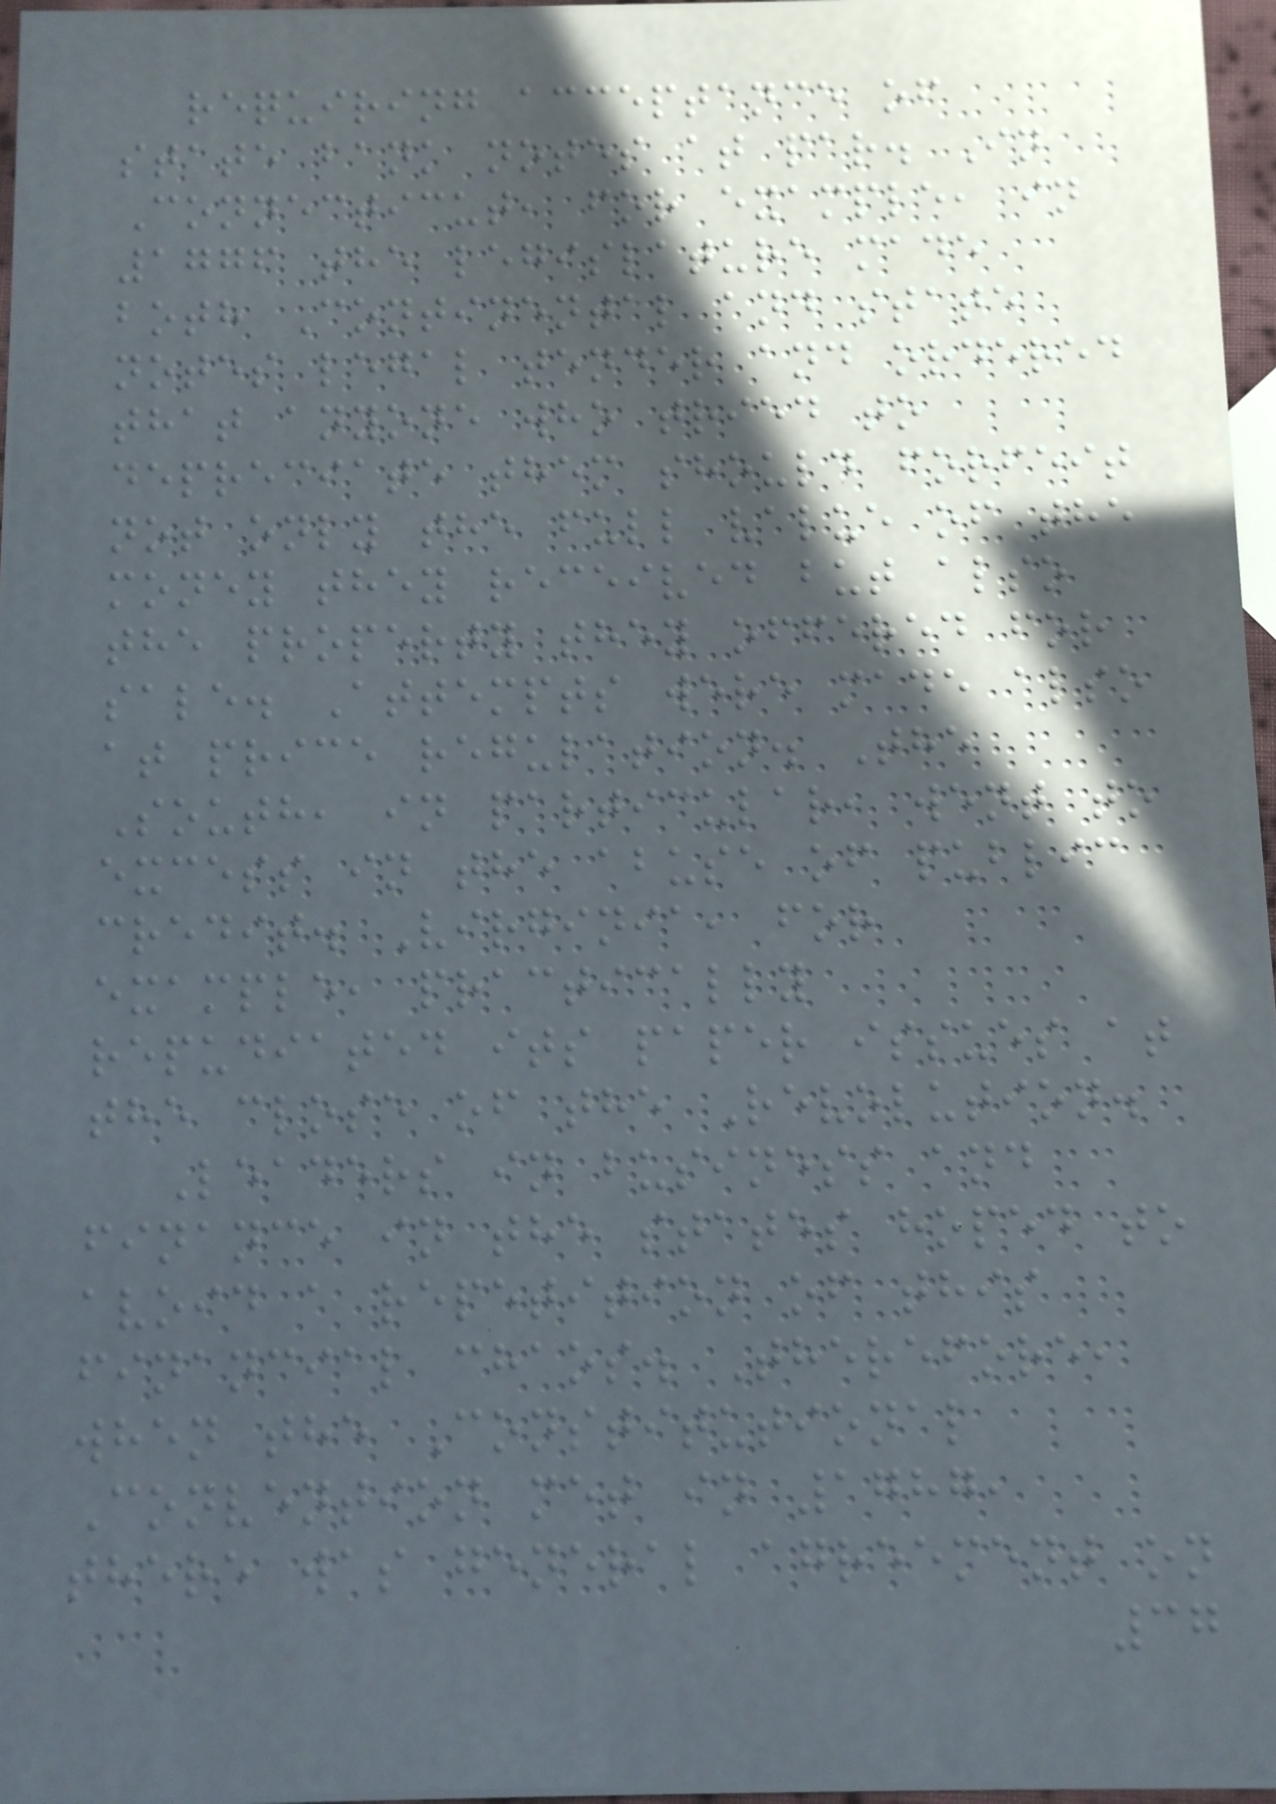requiring acceptance of
state bank notes at par. In
Connecticut, for example, in
1776 the legislature made
both Continental and state
notes legal tender and ordered
that anyone who tried to
depreciate them should forfeit
not only the full value of the
money they received but also
the property they offered for
sale. Attempts were made also
at price regulation. The
South, in particular, went to
excess in the abuse of public
credit. Virginia, for
example, practically
repudiated its paper issues at
the close of the Revolution.
Leaders in business and
finance in the states hoped to
avoid a repetition of this
financial chaos. Therefore,
when the Constitutional
Convention met in 1787,
there was general agreement on
37
